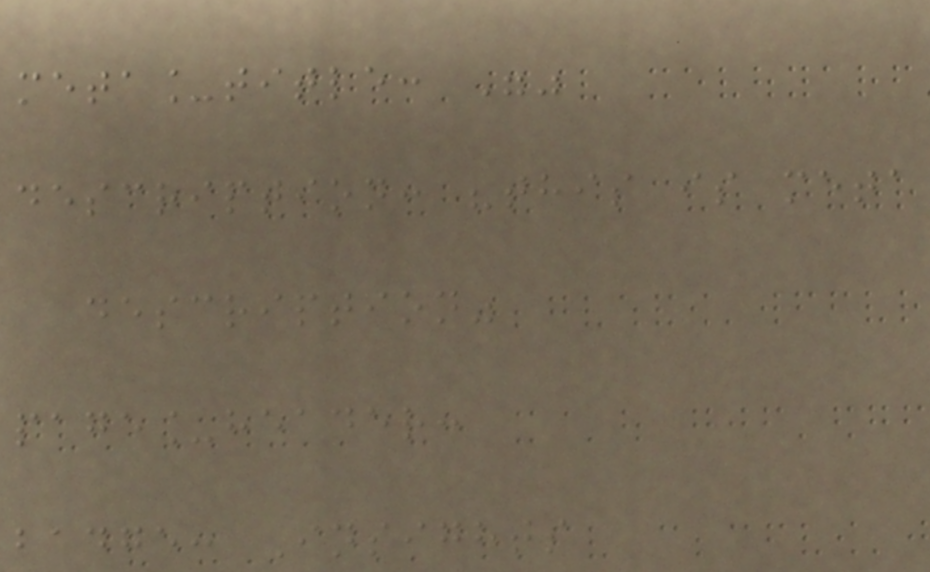meta_title: ""
description: "this is meta
description"
page_header:
badge: Insights
